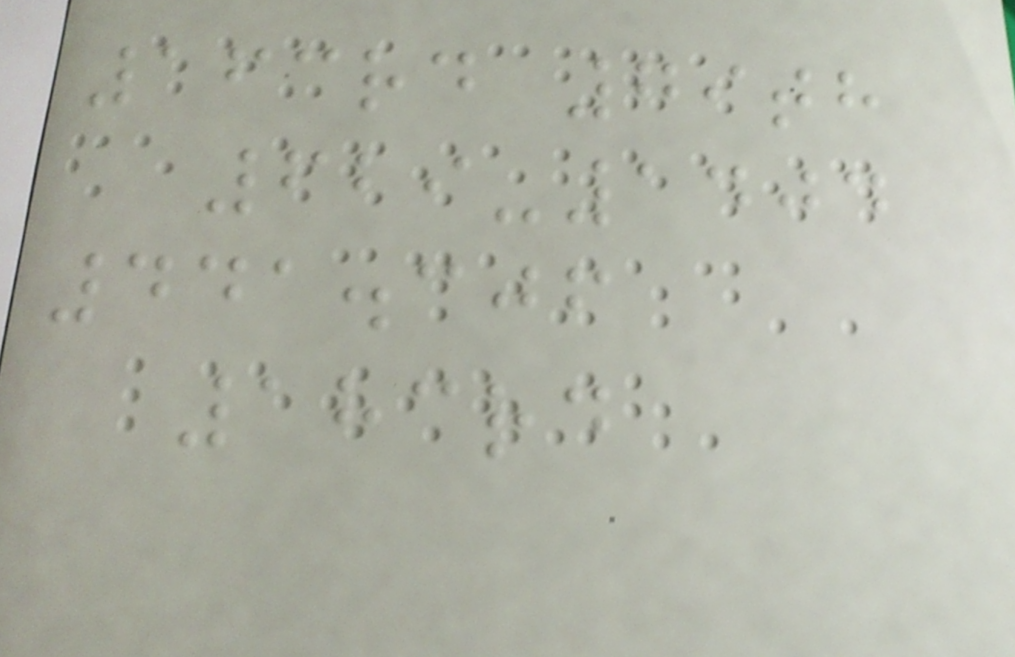163rd 79th
629-1404
441.306
183rd
